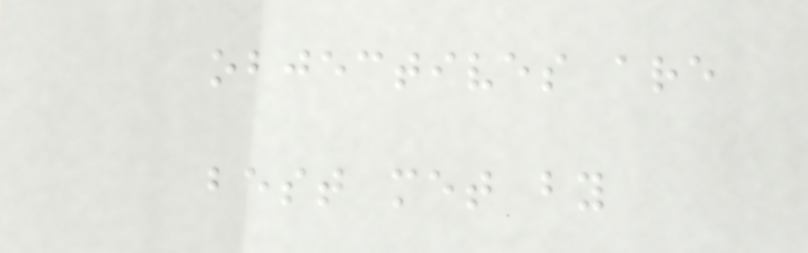objectives are
best met by
